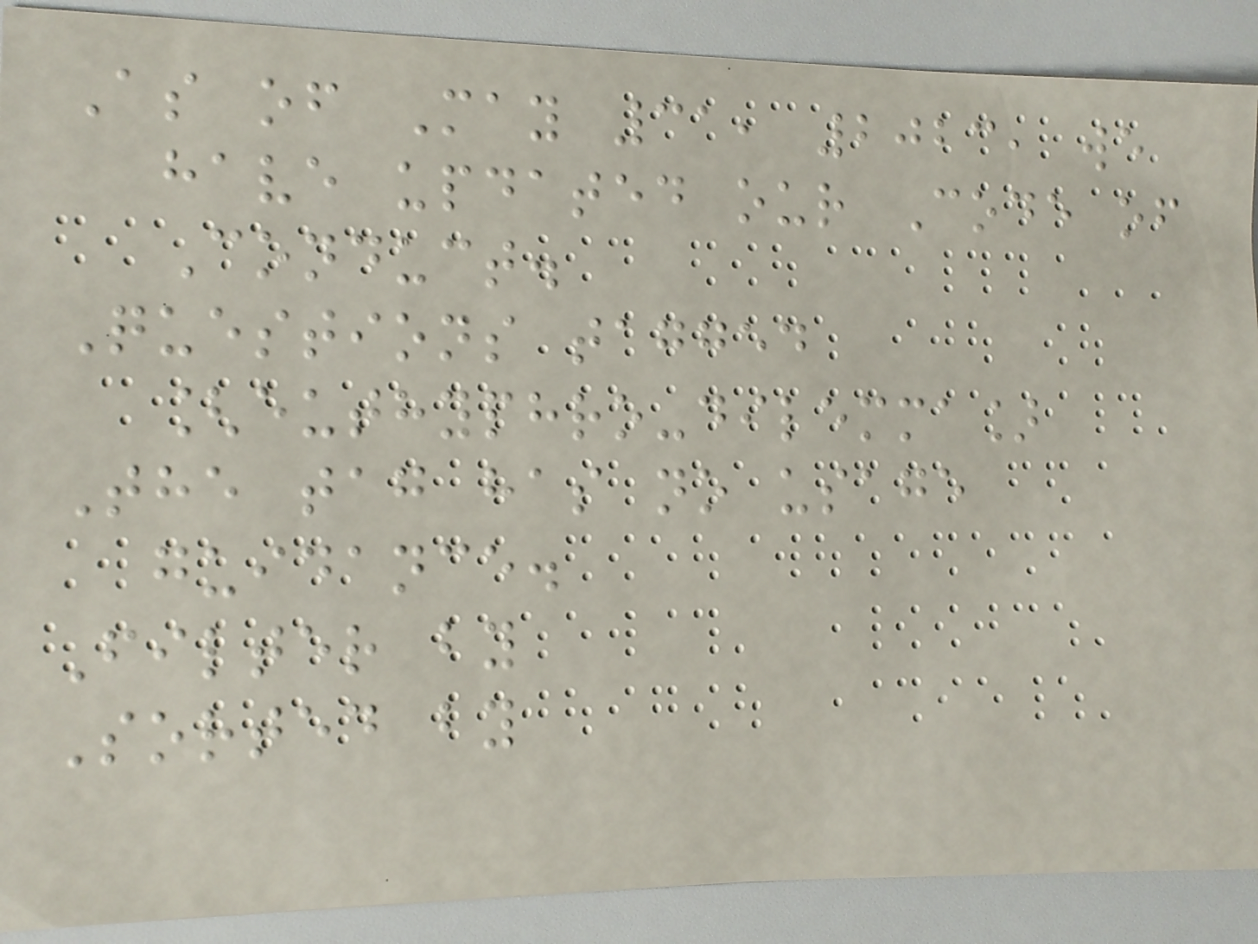As of May 31, 2023, we
have updated our Code of
Conduct.
Questions tagged
[euthyphro-dilemma]
The tag has no usage
guidance.
Filter by
Sorted by
